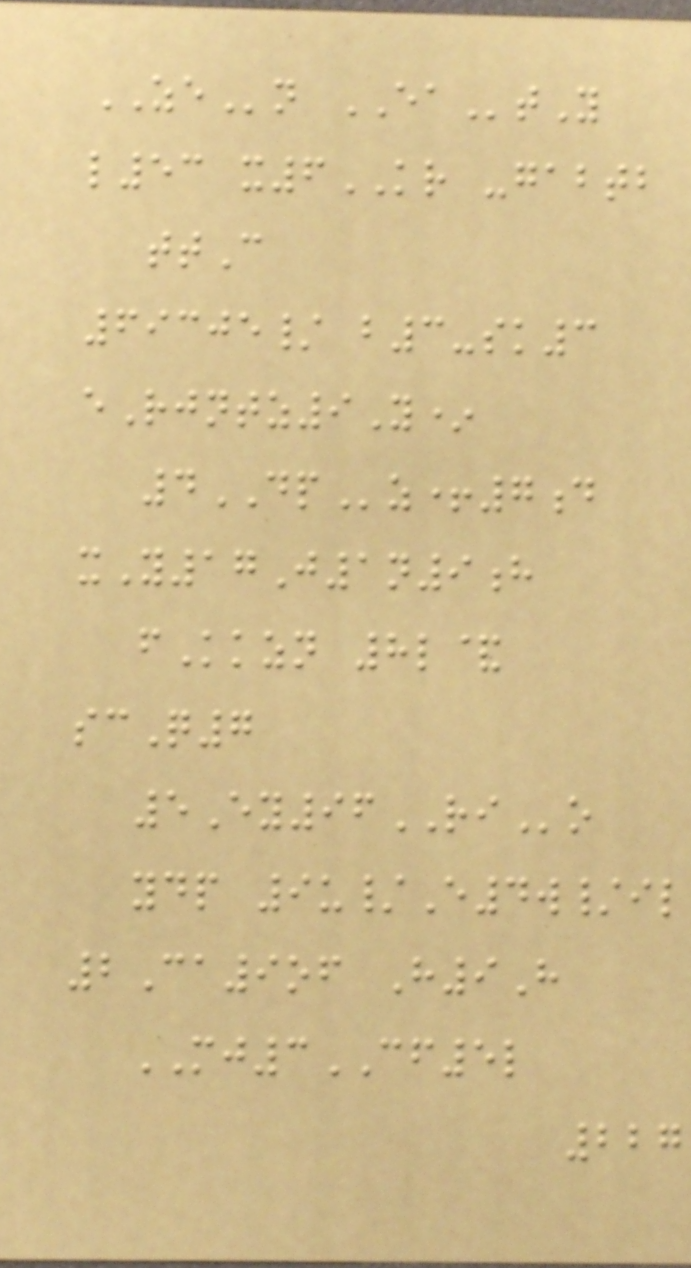ZEn EAtY
l53 x6KR -gabtb
ttC
69305/ b3-sk3
eRjntz9Y*
4DPz+7d
xY17J1n9h
fKkzn 8l&
scQ7
5Ey96RIo
ydp 9u/E4w/il
2Ca9of H9H
MJ3CF5l
227
